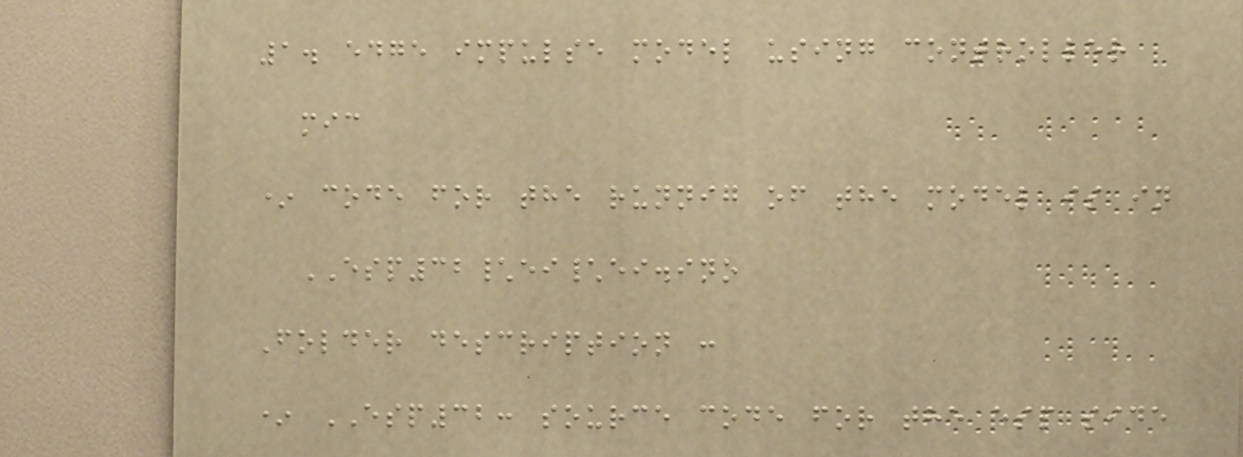1. edge impulse model using controller
mic
* code for the runnig of the model is in
ESP32\ei\ei.ino
Folder description :
* ESP32: source code for the esp side
